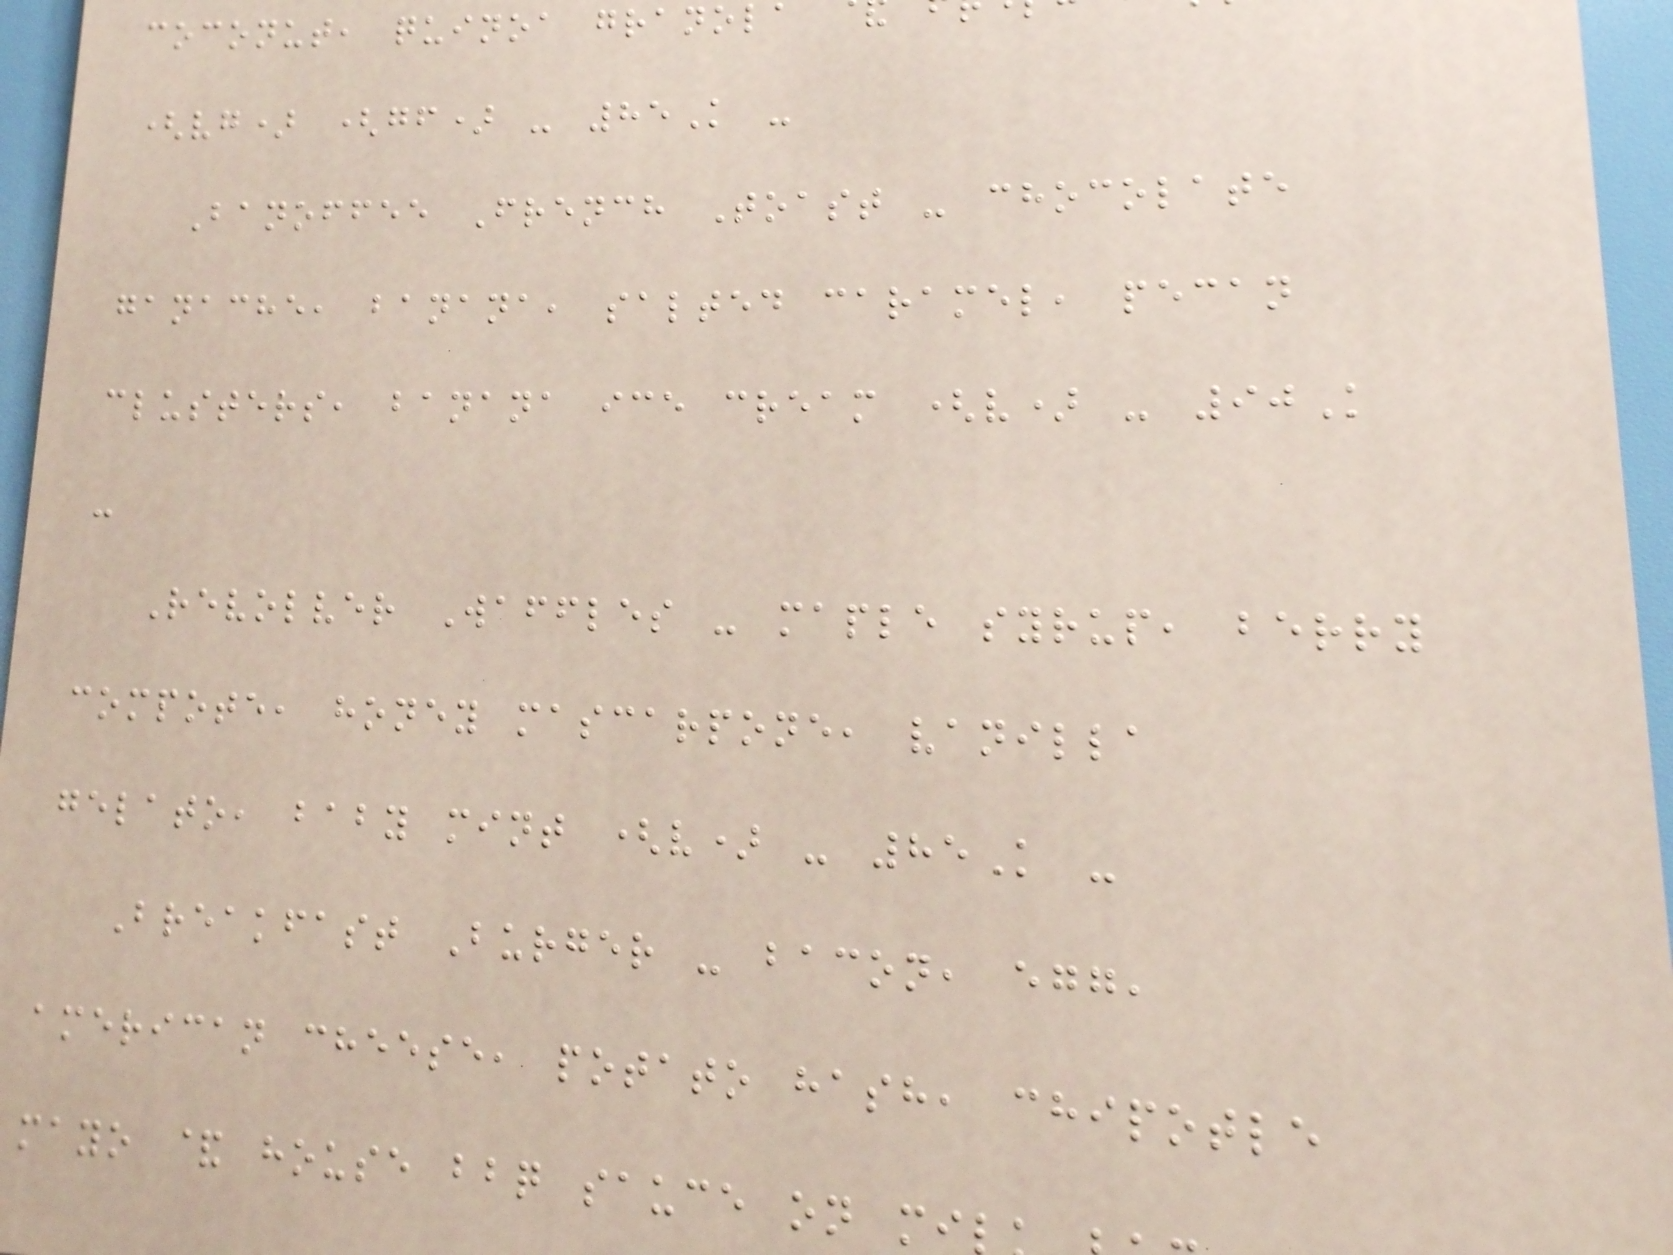coconut, quinoa granola
(vg) (gf) - 85K -
Banoffee French Toast - chocolate
ganache, banana, salted caramel, pecan
clusters, banana ice cream (v) - 90K
-
Revolver Waffles - maple syrup, berry
compote, honey mascarpone, vanilla
gelato, baby mint (v) - 85K -
Breakfast Burger - bacon, egg,
american cheese, potato hash, chipotle
mayo & house bbq sauce on mi
